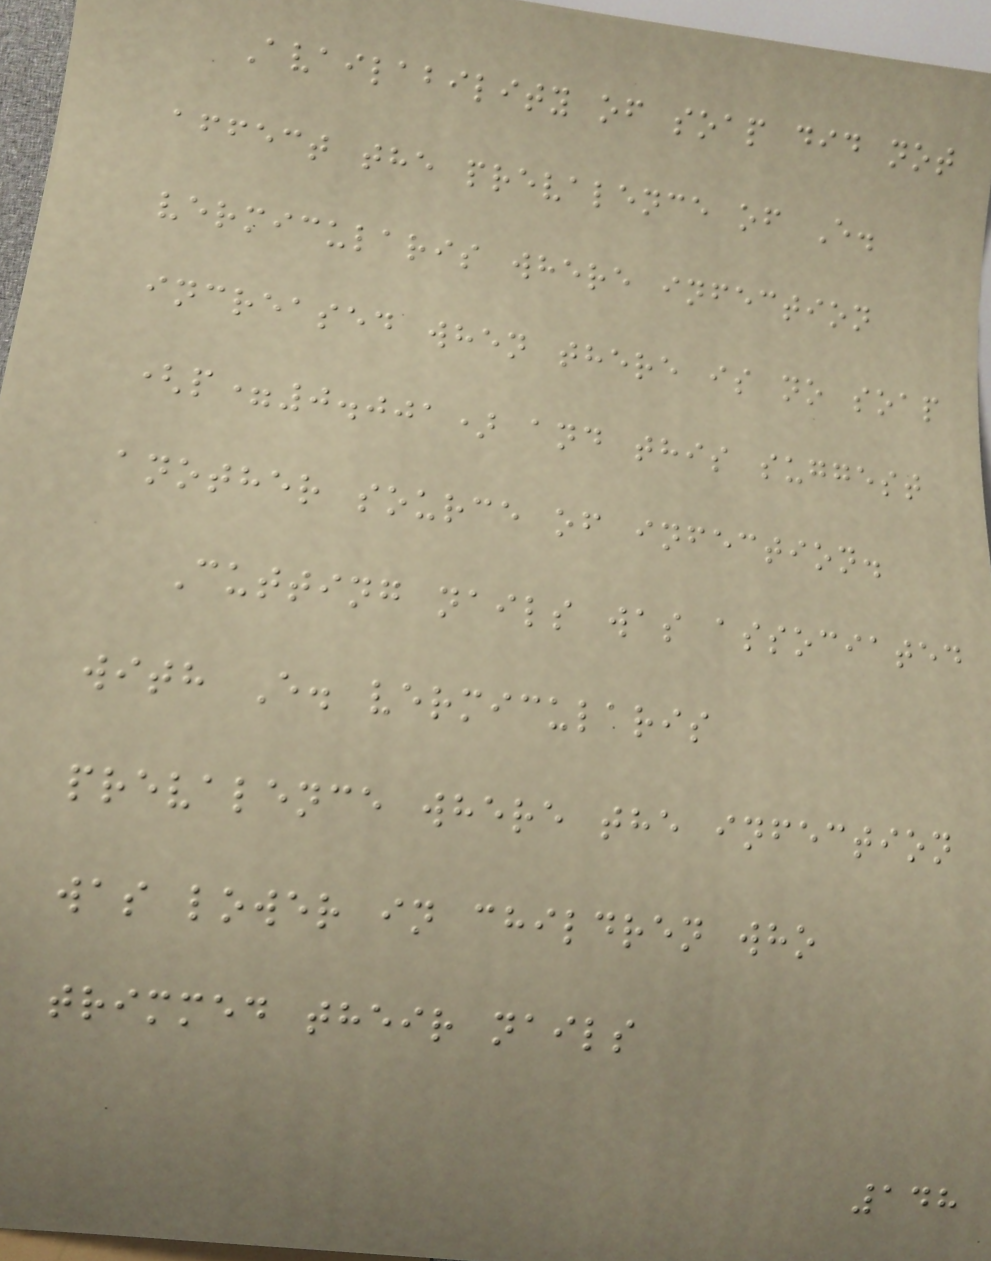Availability of soap did not
affect the prevalence of E.
vermicularis where infection
increased when there is no soap
(p=0.001) and this suggest
another source of infection.
Cutting nails was associated
with E. vermicularis
prevalence where the infection
was lower in children who
trimmed their nails
148
